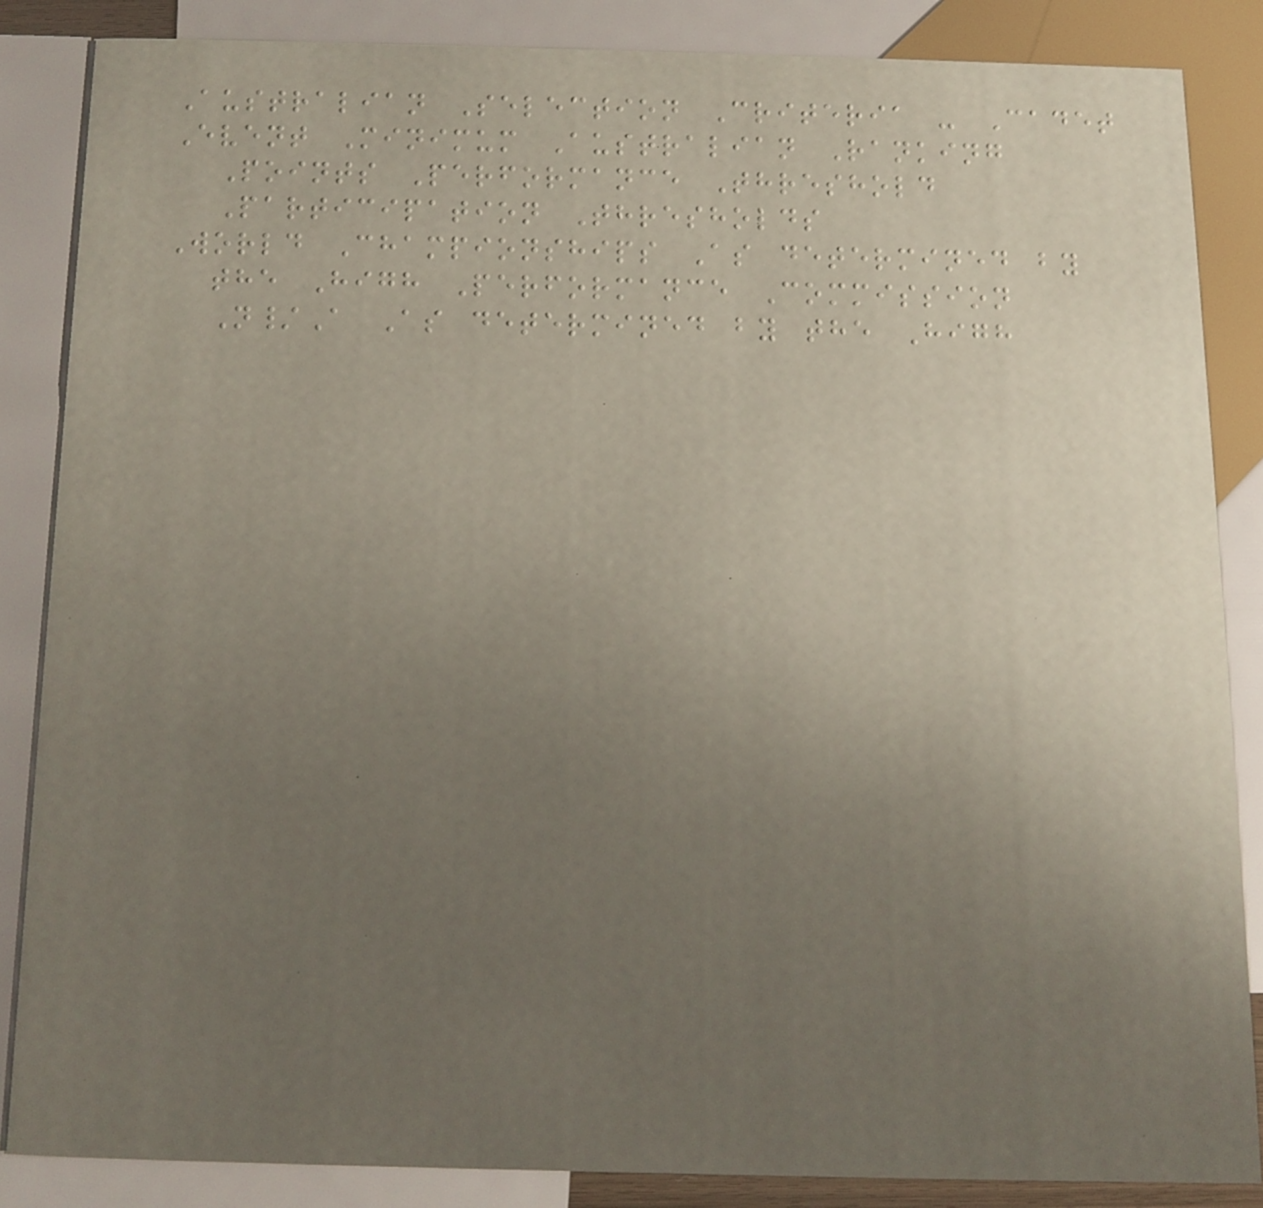Australian Selection Criteria - Cadet
Event Minimum Australian Ranking
Points Performance Threshold
Participation Thresholds
World Championships As determined by
the High Performance Commission
N/A As determined by the High
